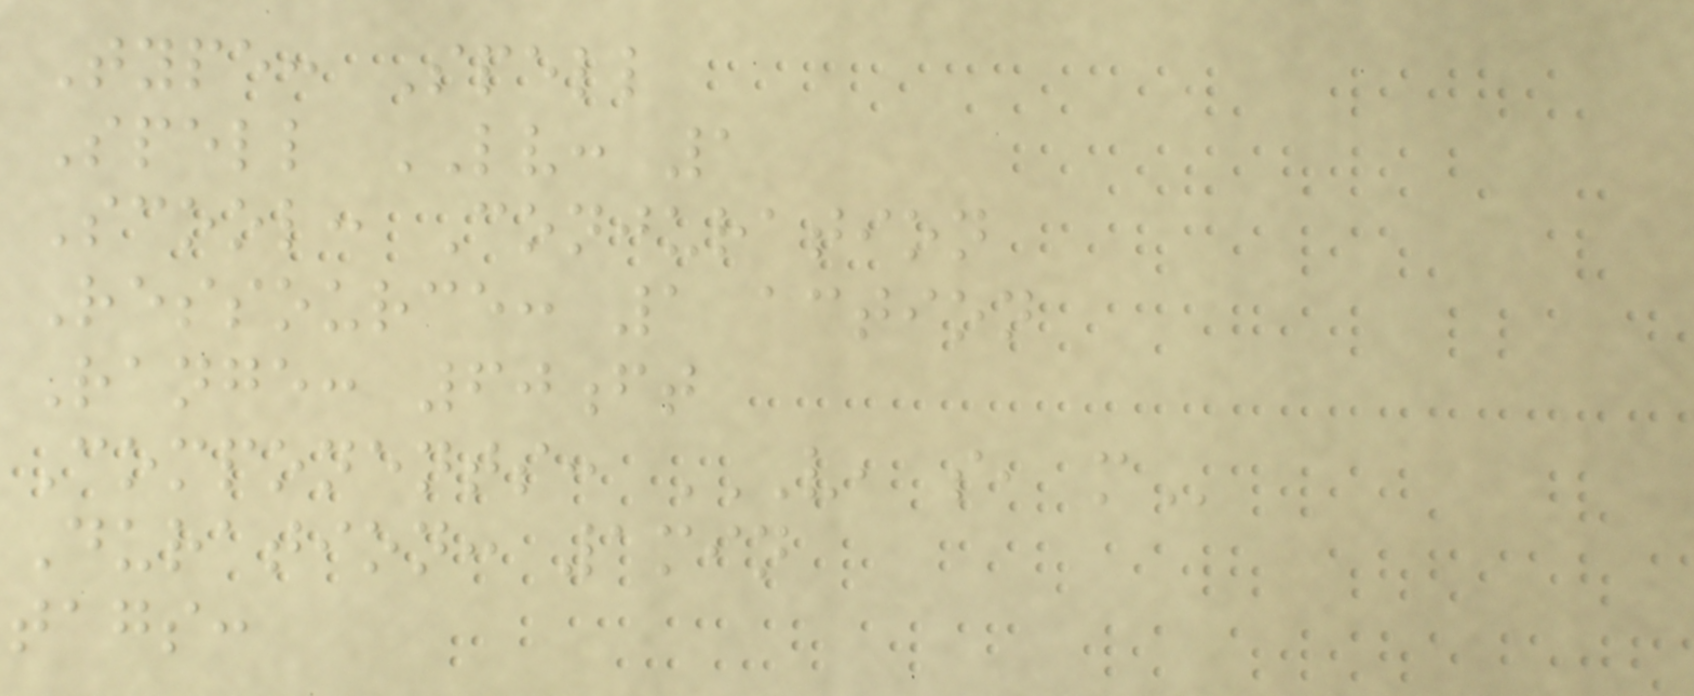Type: Spell
Spell LV: 1
Scool: Conjuration
Ressource: 1 action
Range: 60ft
Components: V, S, M
Duration: 1min
tags:
